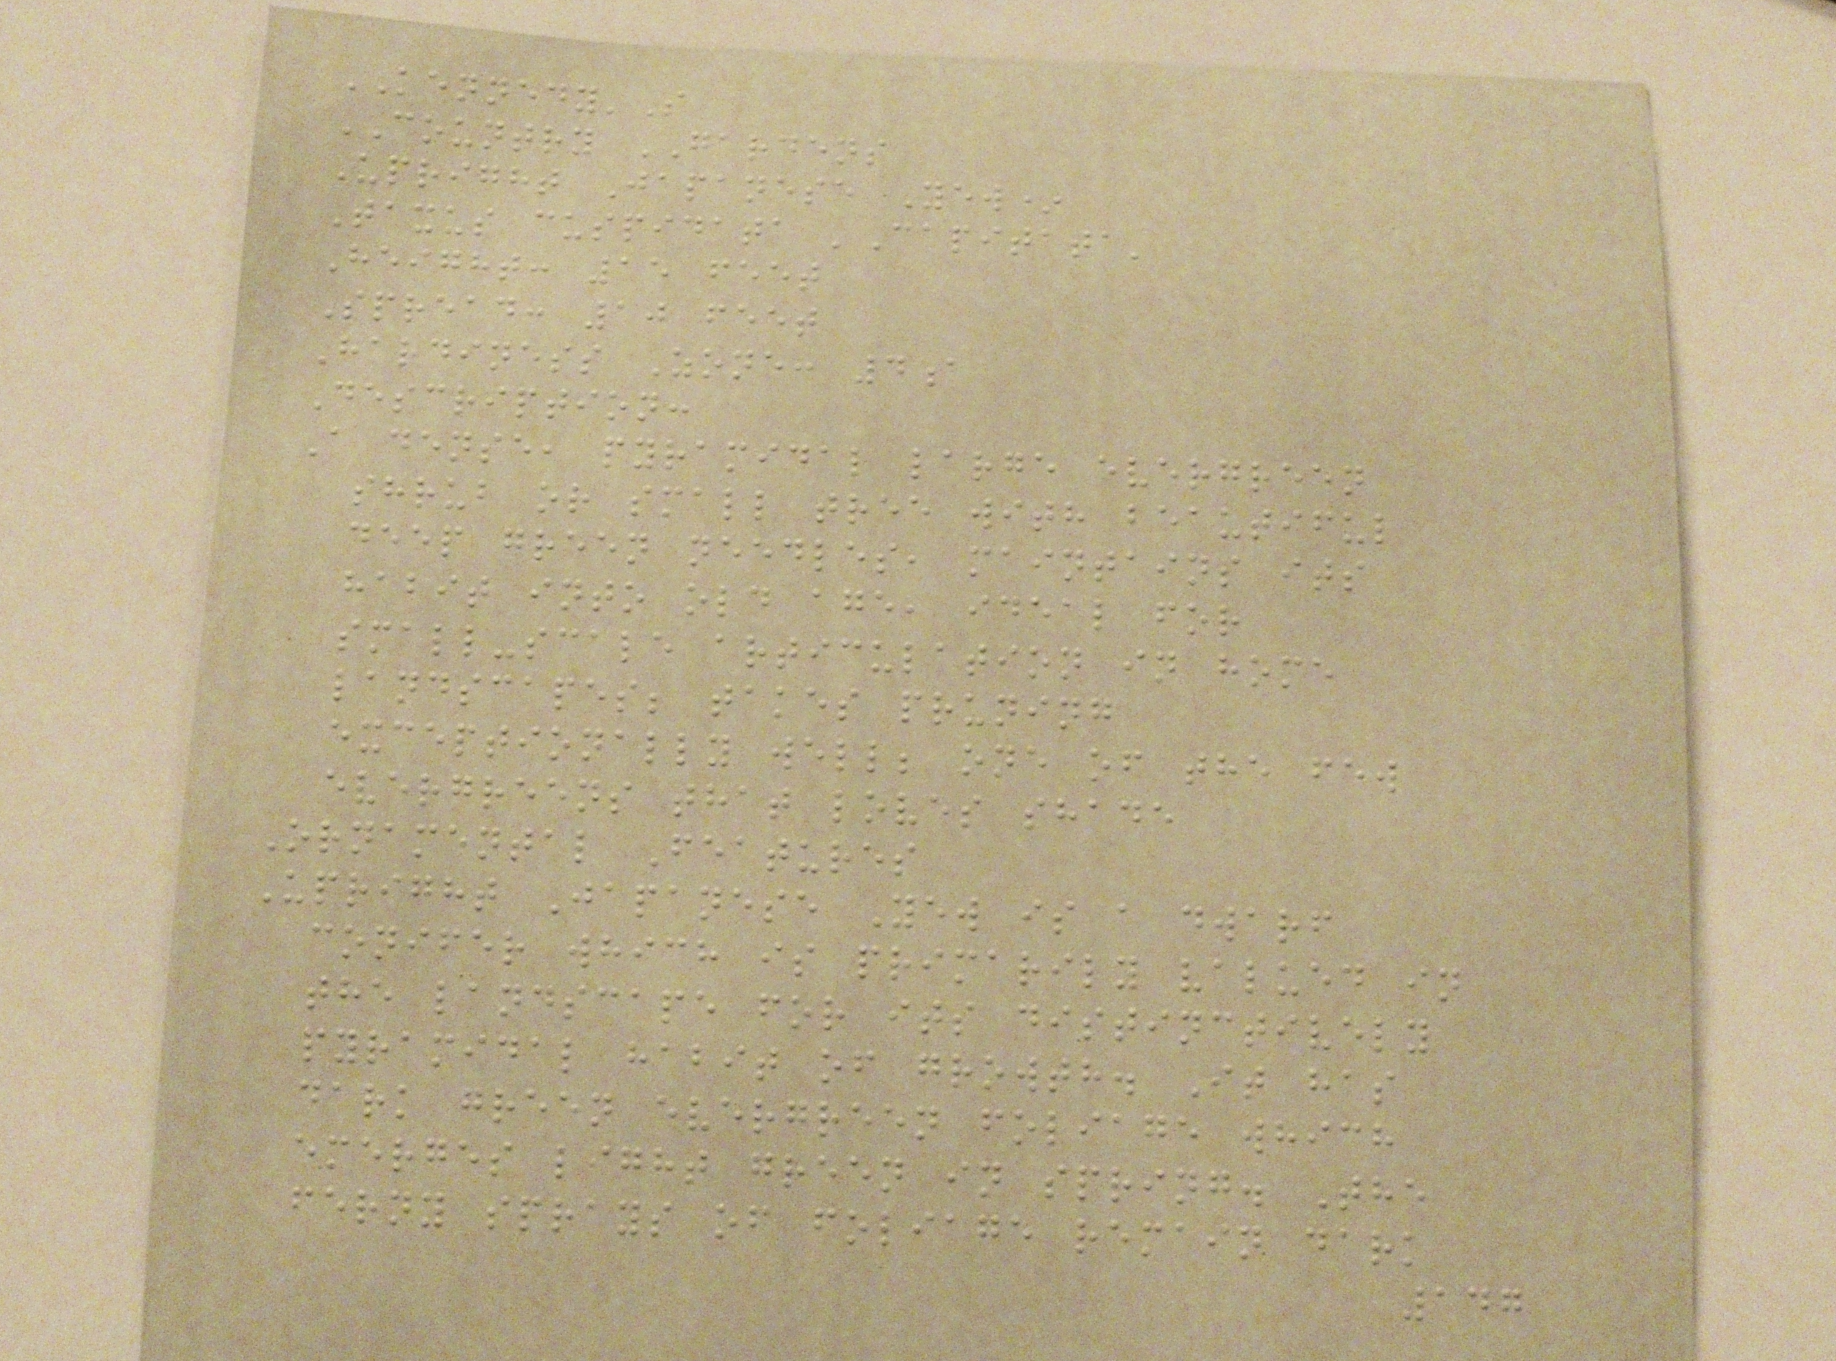KENNEDY'S
COUNTRY GARDENS
Upright Japanese Yew*
Taxus cuspidata 'Capitata'
Height: 15 feet
Spread: 10 feet
Hardiness Zone: 4a
Description:
A dense, pyramidal large evergreen
shrub or small tree with beautiful
deep green needles, maintains its
habit into old age, ideal for
small-scale articulation in home
landscapes; takes pruning
exceptionally well; one of the few
evergreens that loves shade
Ornamental Features
Upright Japanese Yew is a dwarf
conifer which is primarily valued in
the landscape for its distinctively
pyramidal habit of growth. It has
dark green evergreen foliage which
emerges light green in spring. The
ferny sprays of foliage remain dark
147
